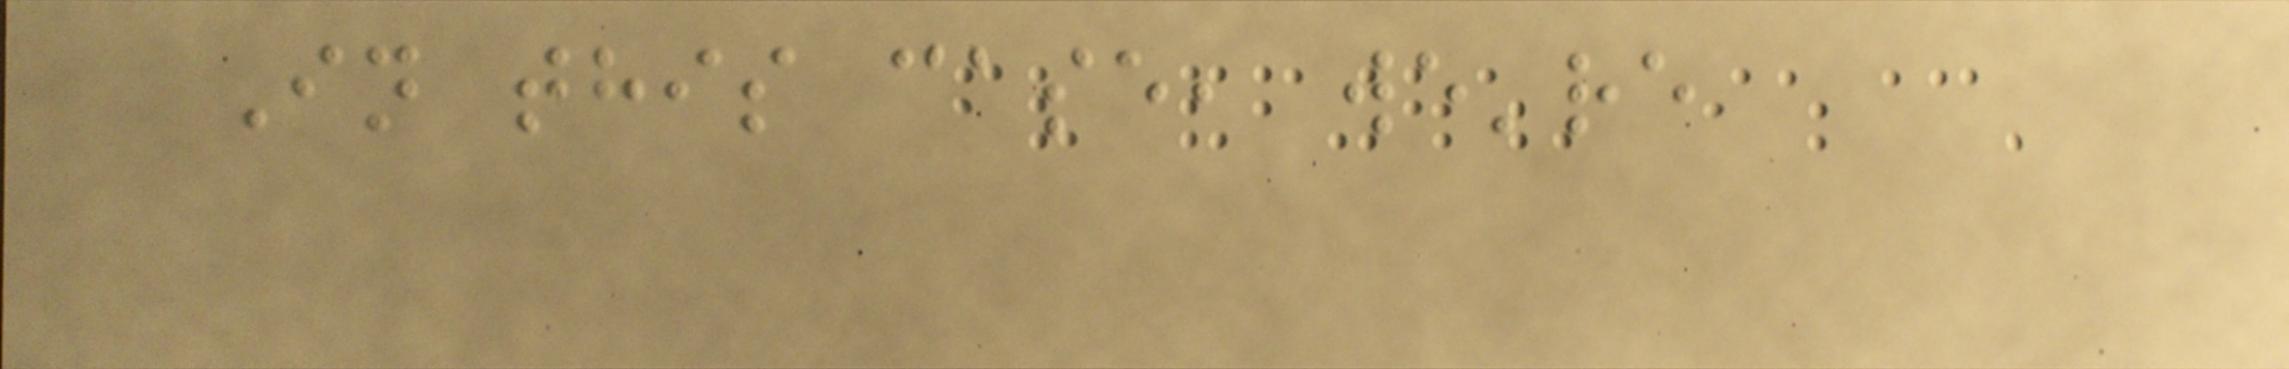In this case, we're
